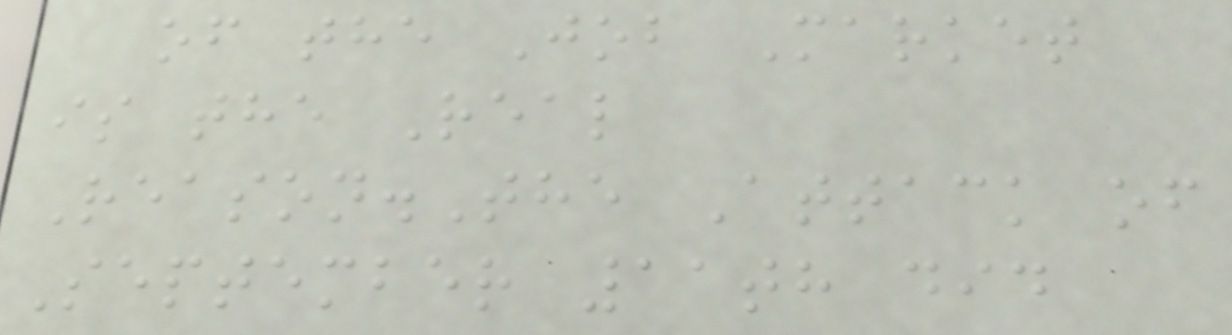of the Job Market
is the Real
Reason.The Attack of
September 11th did
